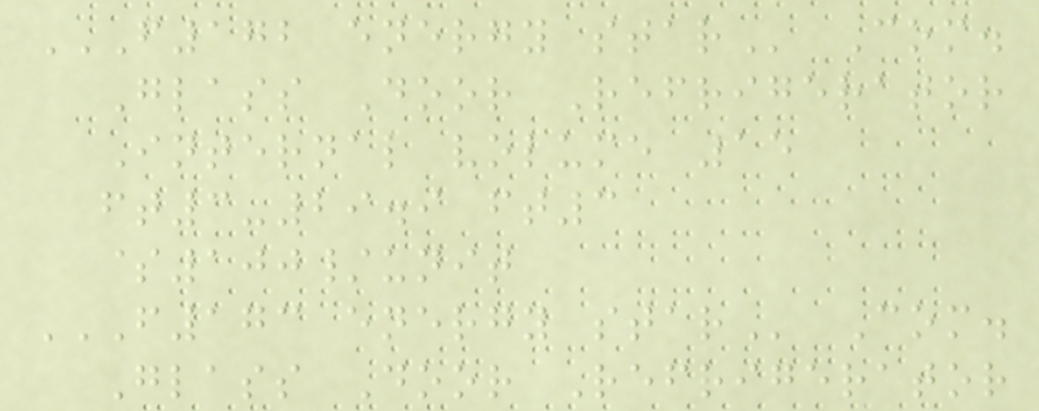F172 ENERGY STAR Com.
Glass Door Refrigerator
Internal volume 15
ft3-29.9 ft3
$100/unit
F173 ENERGY STAR Com.
Glass Door Refrigerator
